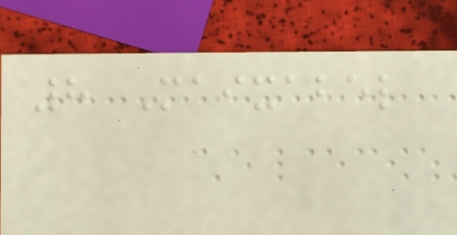8 Maixabel
